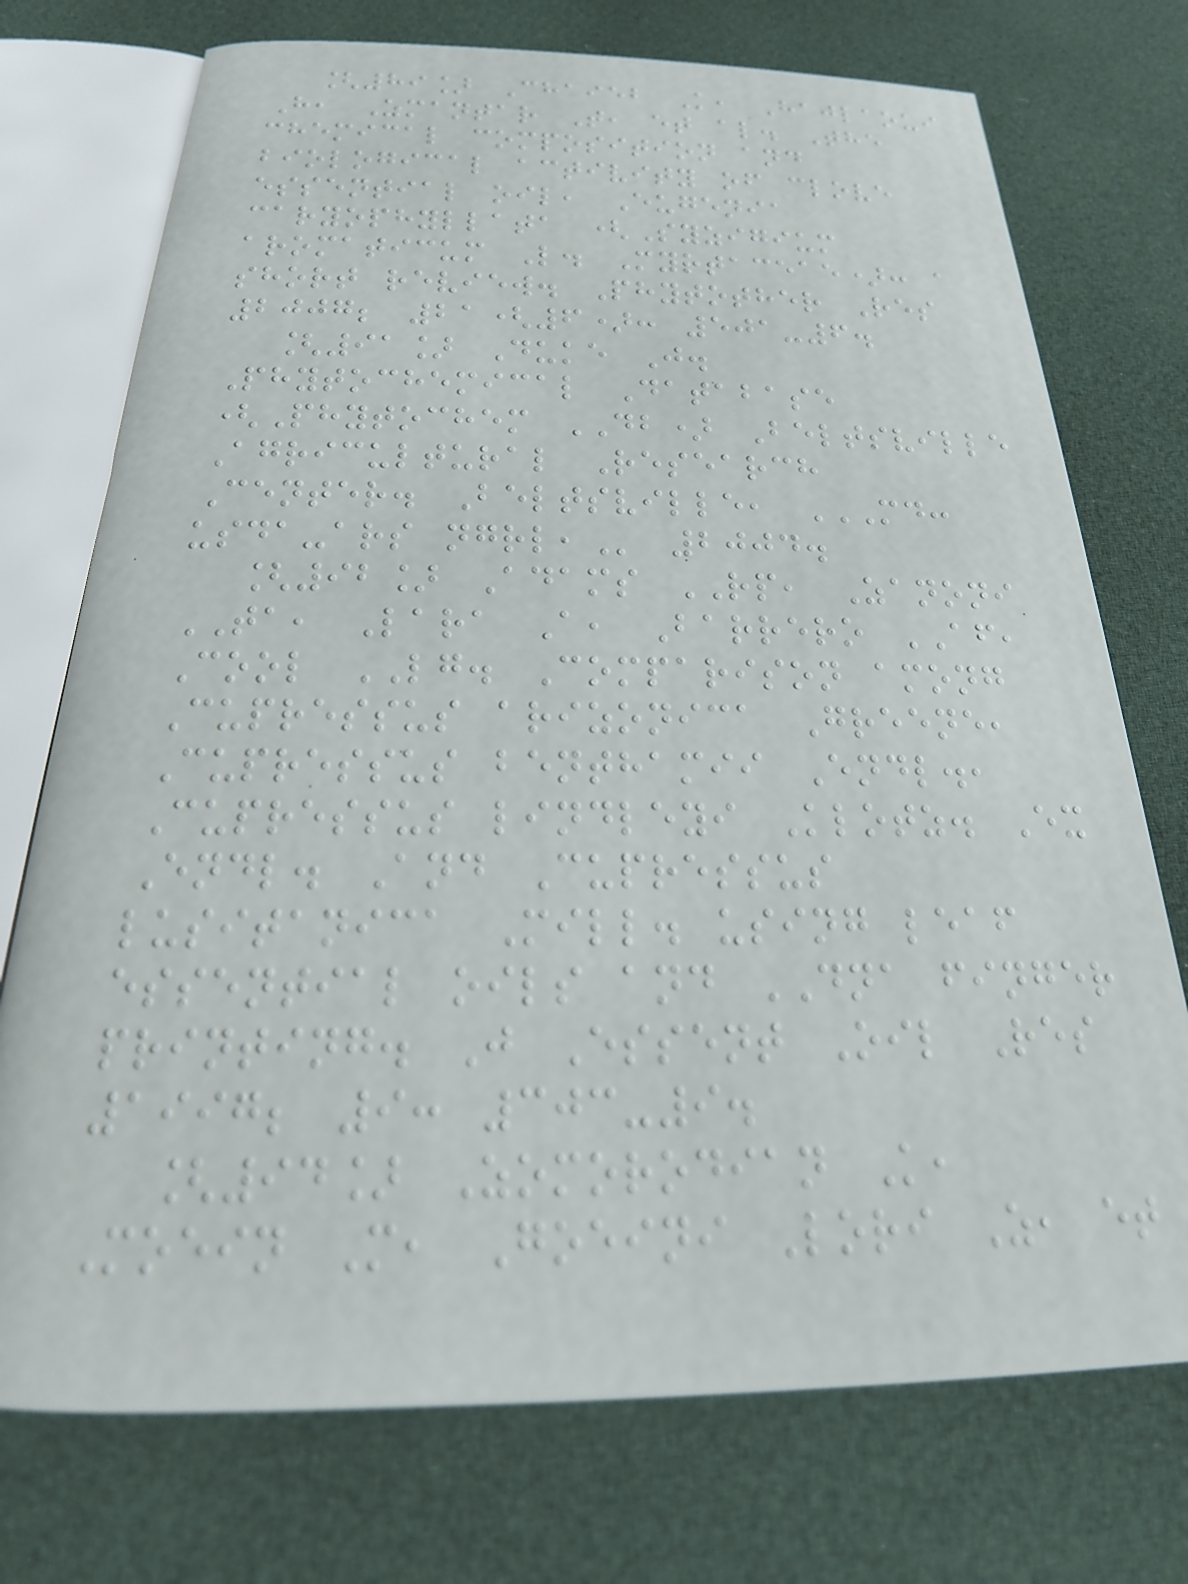[89] Chaieb K, Hajlaoui
H, Zmantar T, et al. The
chemical composition and
biological activity of clove
essential oil, Eugenia
caryophyllata (Syzigium
aromaticum L. Myrtaceae): a
short review. Phytother Res
2007; 21(6): 501-6.
[91] Duke J.
Phytochemical Database
(Phytochem DB) Beltsville
Agricultural Research
Center. Beltsville, MD:
USDA-ARS NGRL, 2004.
[92] Adams RP, Zanoni
TA, Lara A, Barrero AF,
Cool LG. Comparison among
Cupressus arizonica Greene,
Cupressus benthamii Endl.,
Cupressus lindleyi Klotz. Ex
Endl. And Cupressus
lusitanica Mill. using leaf
essential oils and DNA finger
printing. J Essent Oil Res
1997; 9: 303-9.
[94] Zomorodian K,
Moein M, Goeini Lori Z, et
